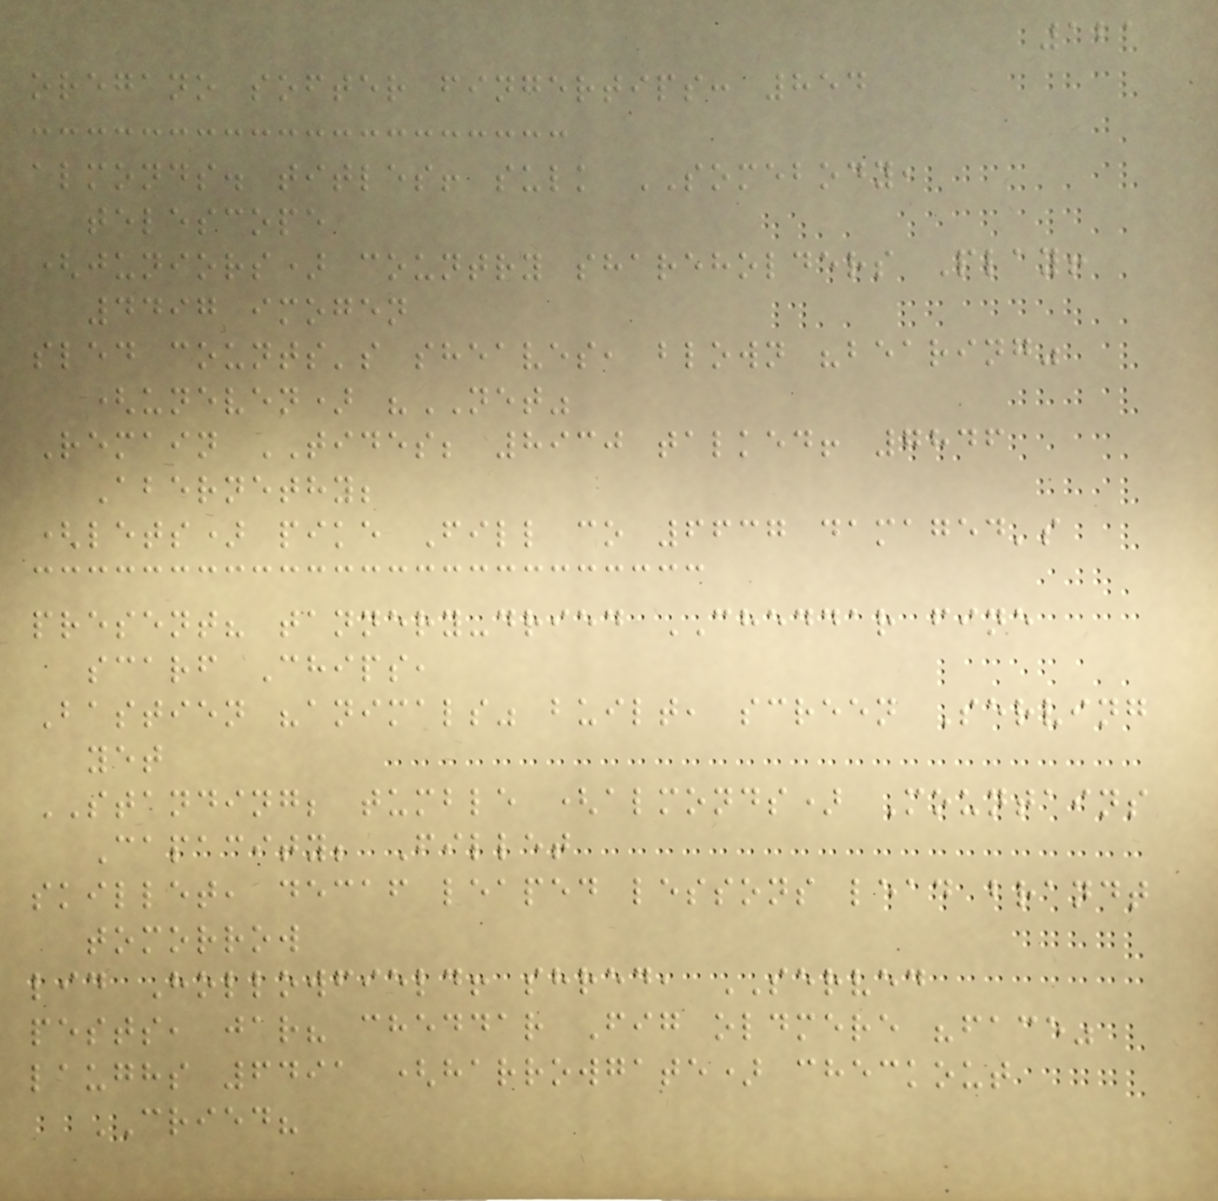121
oregano softer fingertips: 854
almonds. titles! sulk SOMEBODY,
telescope
(juniors) country shareholders Play!
4497 imogen
sled counts's sheaves, blown "bearing"
(uneven) "NET"
Remain TIDES; 8930 talked! 7846
Abernethy;
(lets) pike Fill co 6637 damaged's
present? tannery-dried CHEDDAR fine
scarf Chips,
Bastien "animals" built, screen Serving
yet
STANDING; tumble (almonds) Mountains
Capacity; Fillet
skillet, decaf leaped lessons lead brandt
tomorrow
lid Hollowfield! shred, SERVED
pests, jar? cheddar Fig oldmere "face"
laughs 6491 (harrowgate) checkout
CRIED?
